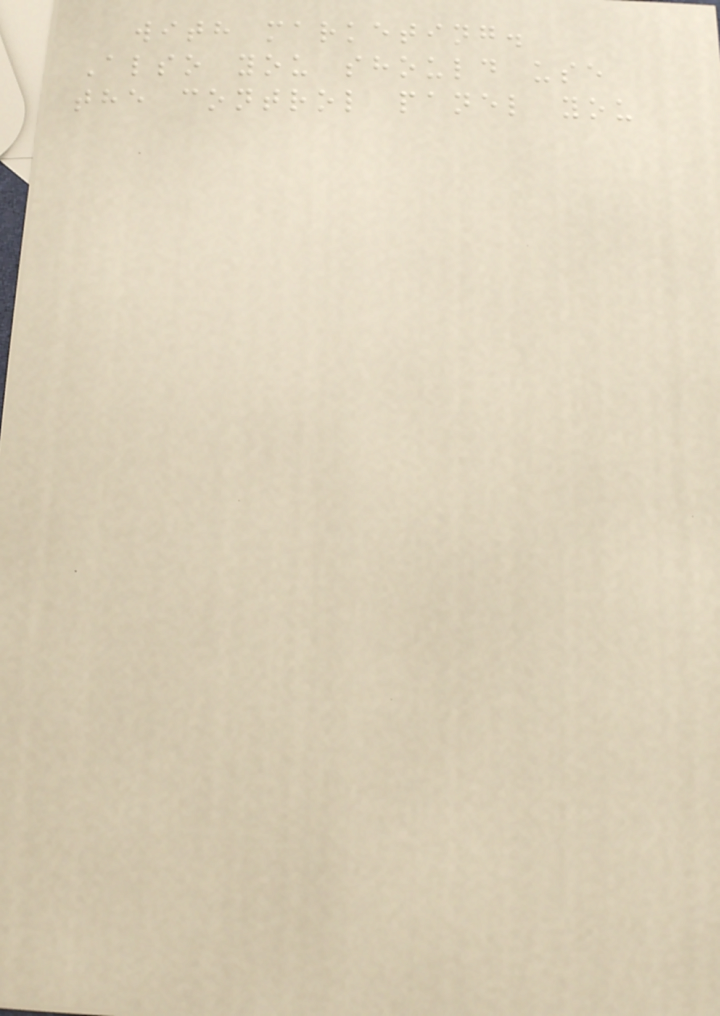with marketing.
Also you should use
the control panel you
